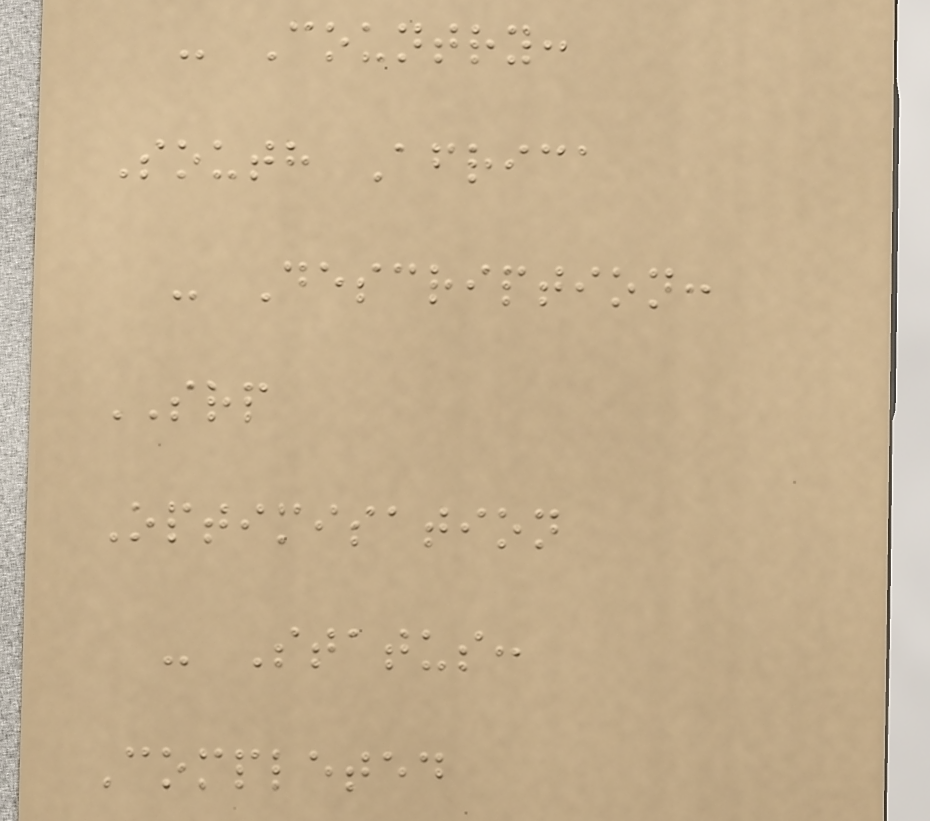- Country:
South Africa
- Description:
SRP
Optimisation
- Status:
Completed
